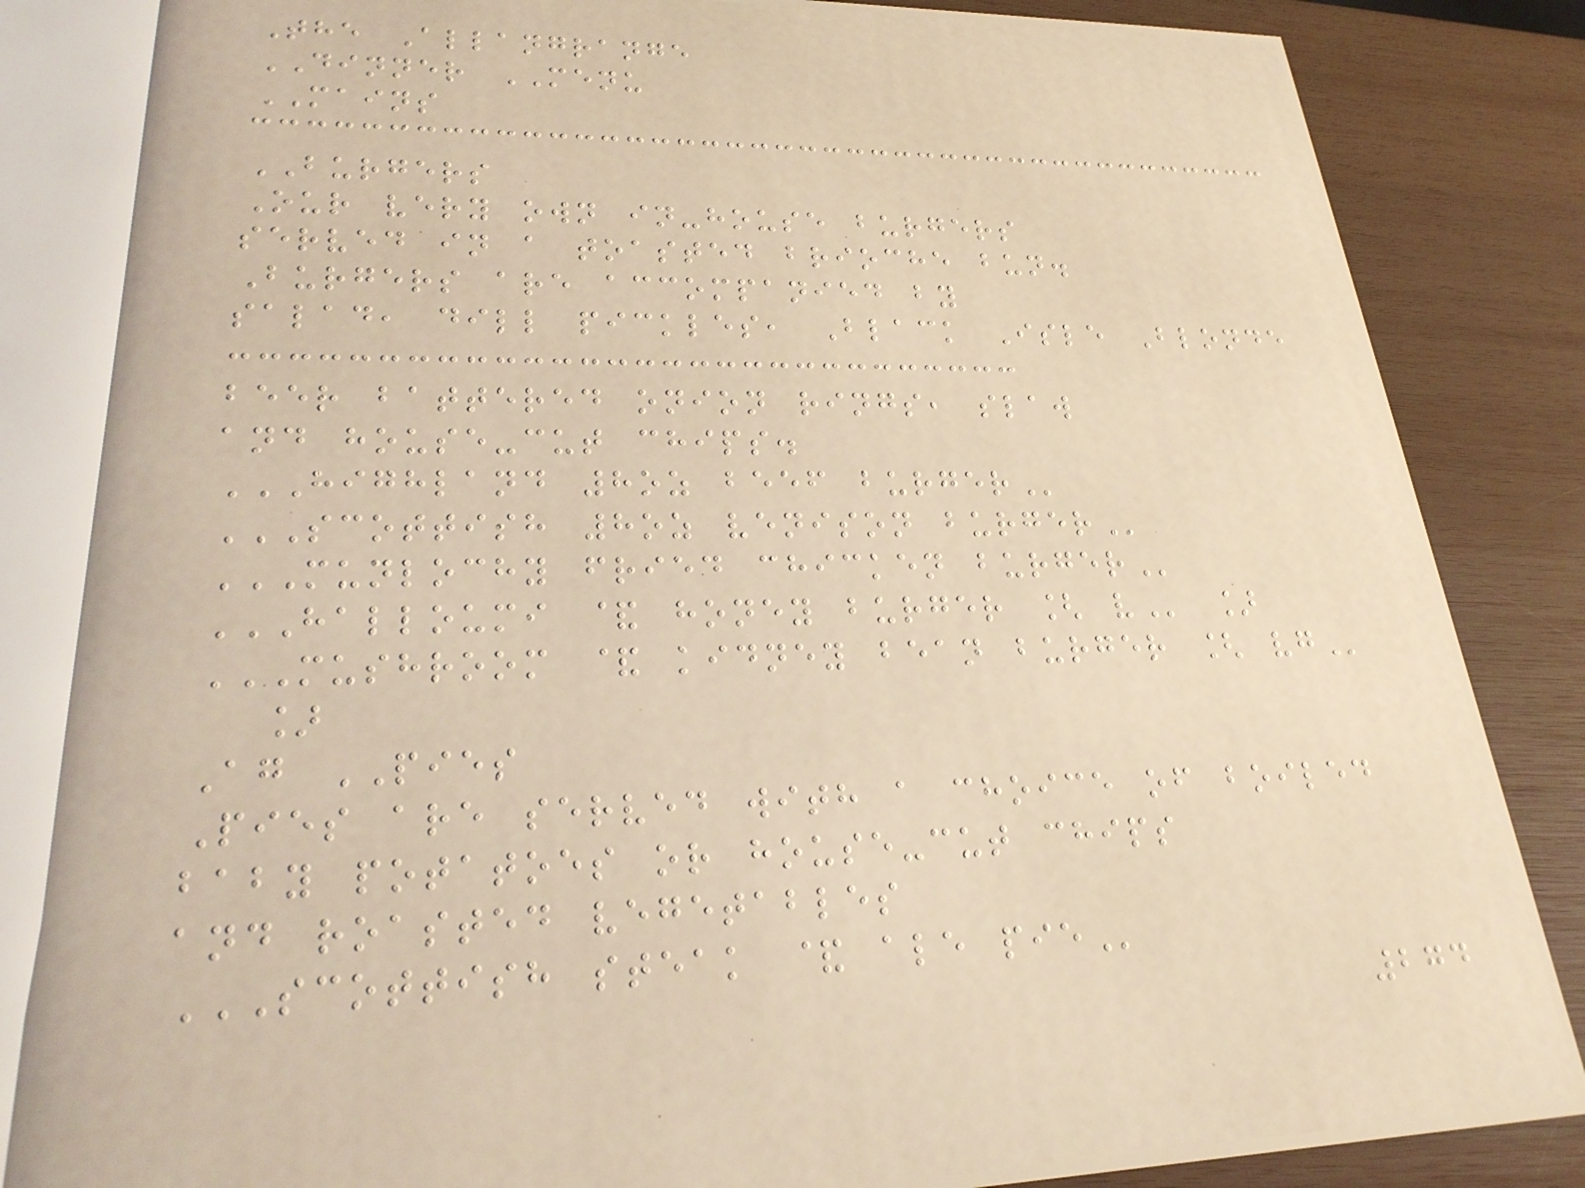The Allangrange
DINNER MENU
MAINS
BURGERS
Our very own in-house burgers
served in a toasted brioche bun.
Burgers are accompanied by
salad, dill pickles, Black Isle Blonde
beer battered onion rings, slaw
and house-cut chips.
HIGHLAND 8OZ BEEF BURGER
SCOTTISH 8OZ VENISON BURGER
MUNLOCHY FRIED CHICKEN BURGER
HALLOUMI & HONEY BURGER [ V ]
MUSHROOM & KIDNEY BEAN BURGER [ VG
]
Ag PIES
Pies are served with a choice of boiled
baby potatoes or house-cut chips
and roasted vegetables
SCOTTISH STEAK & ALE PIE
274
